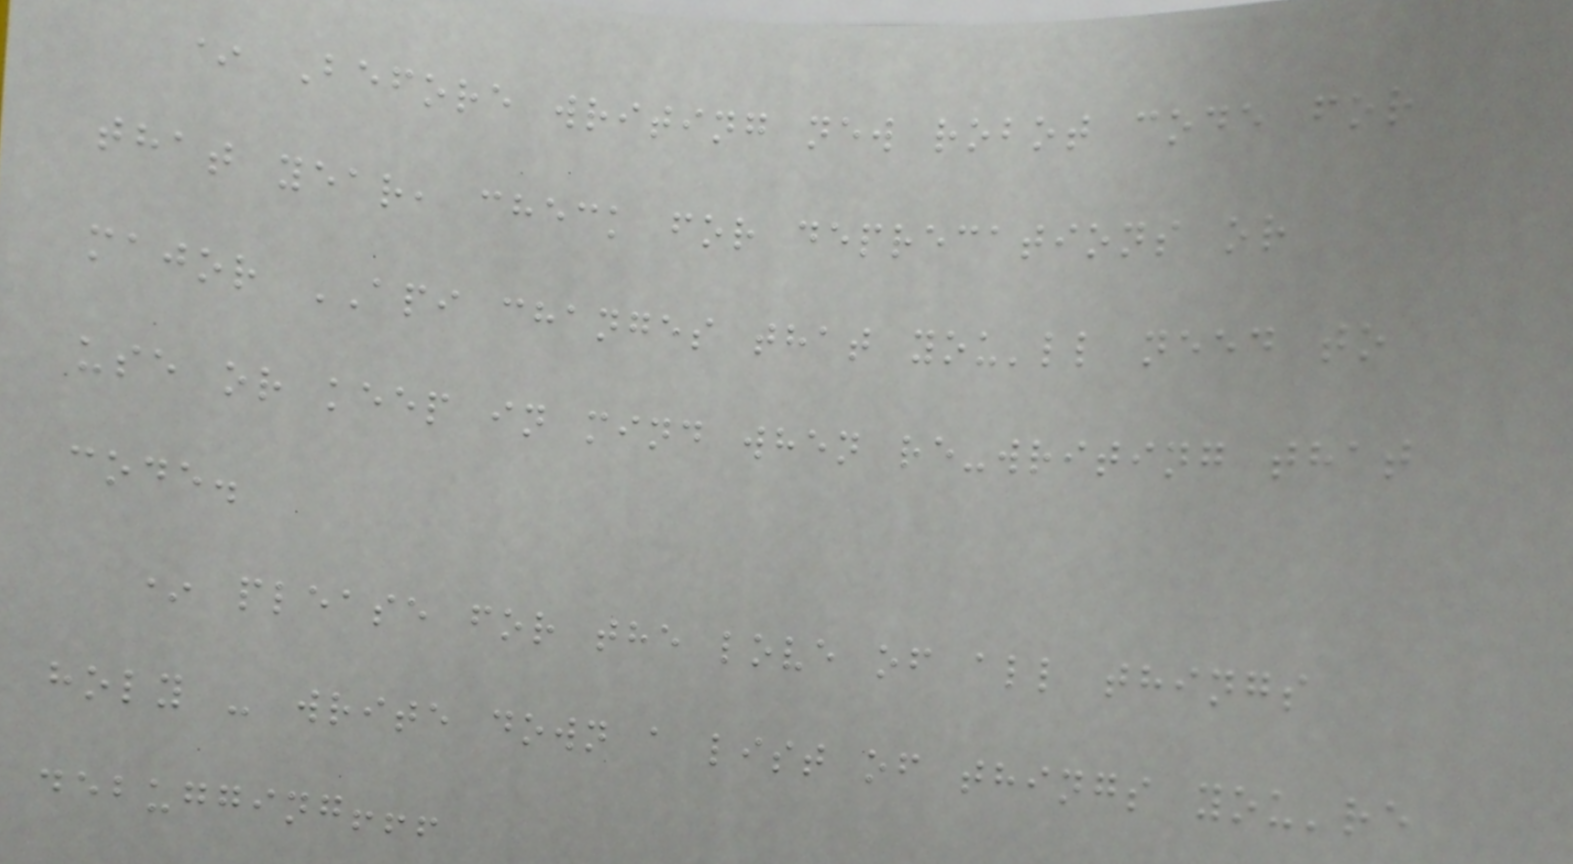* Before writing new robot code for
that year, check for deprecations or
major API changes that you'll need to
use or keep in mind when re-writing that
code.
* please for the love of all things
holy - write down a list of things you're
debugging!!!
